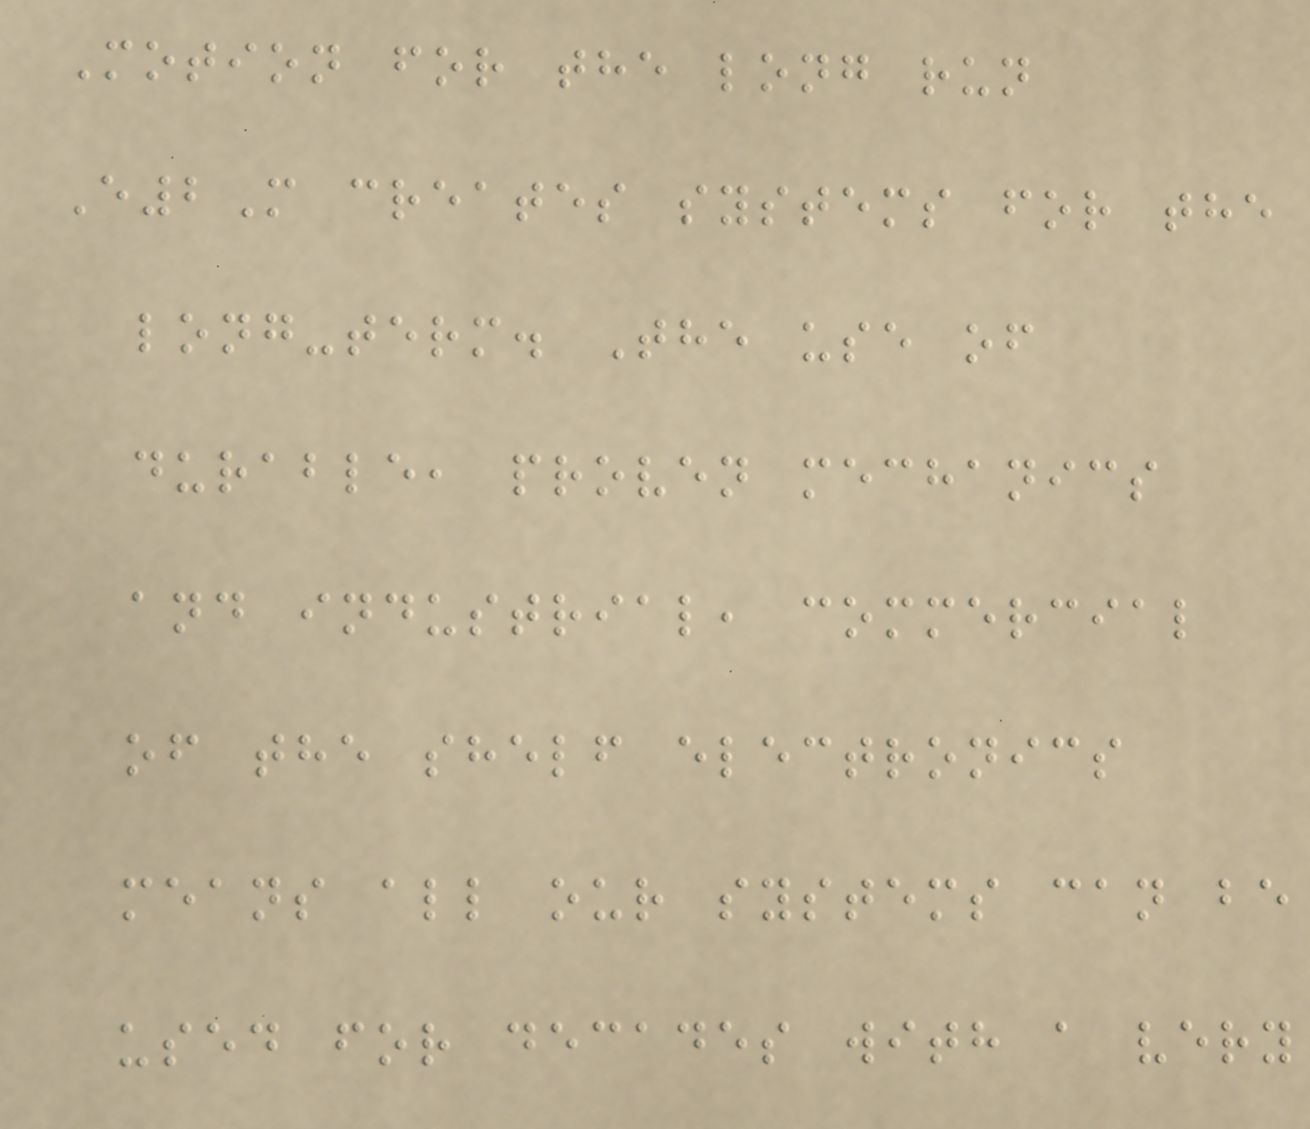Motion for the long run
E2M creates systems for the
long-term. The use of
durable, proven mechanics
and industrial, commercial
of the shelf electronics
means all our systems can be
used for decades with a very
